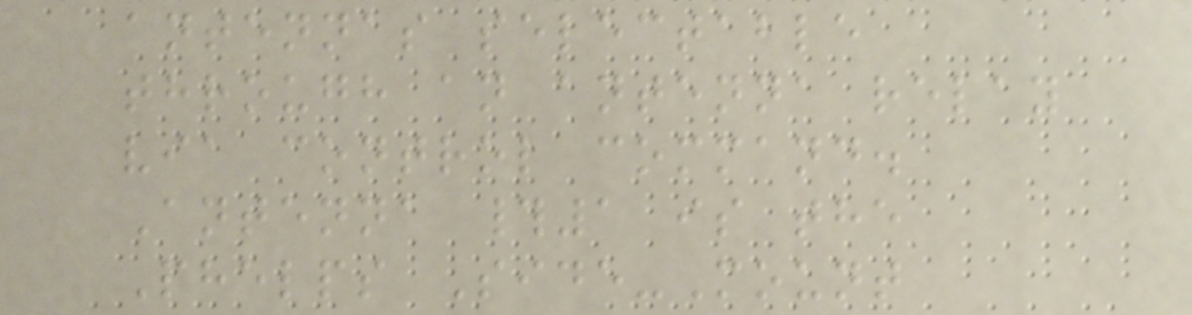antennas selectable
through an antenna relay
via control command.
Antenna #1 is the
Phelps Side-Mount
